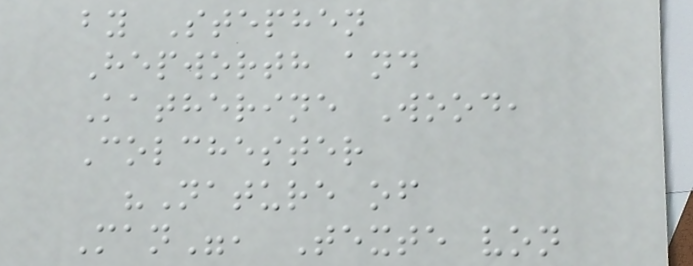by Stephen
Hepworth and
Katherine Wood,
Colchester
"Nature of
Man", Texte von
